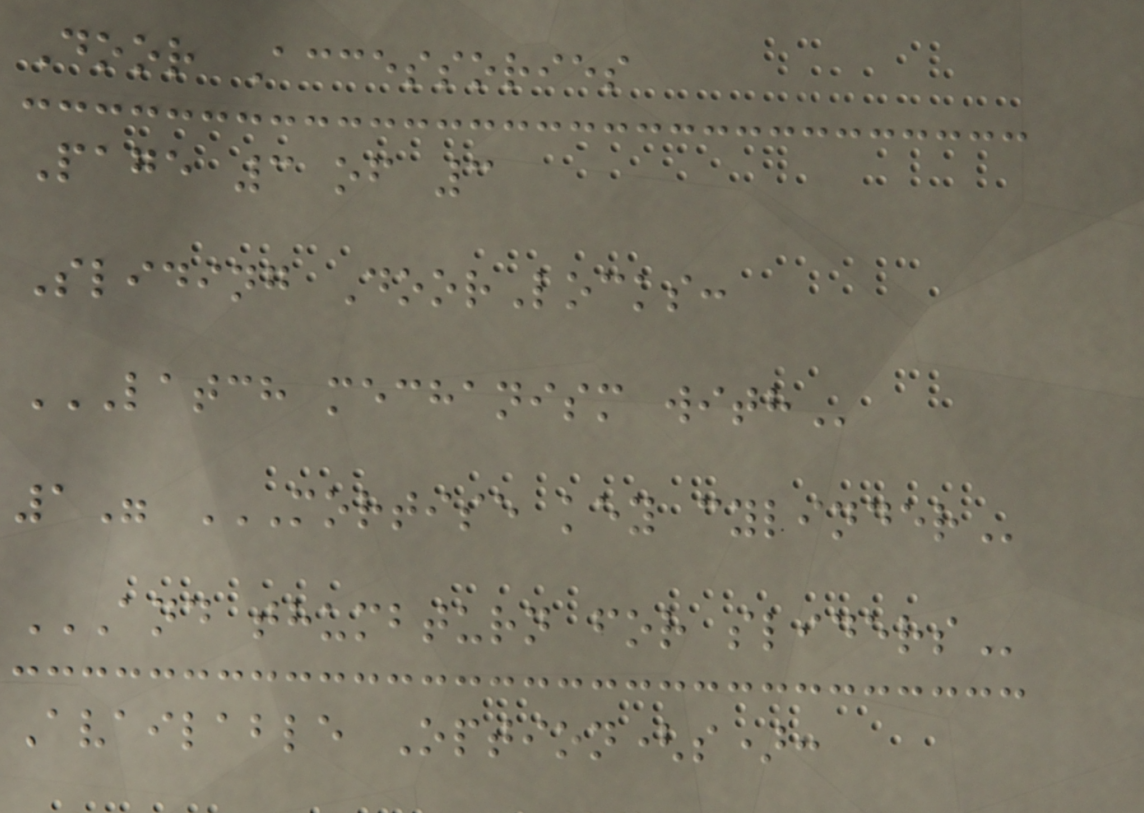Door Accessories
Page 3 of 3
Sliding DoorLocks:
LATCH MECHANISM WITH
1" MORTISE KEY CYLINDER
AND THUMBTURN FOR SLIDERS
Available Option(s):
